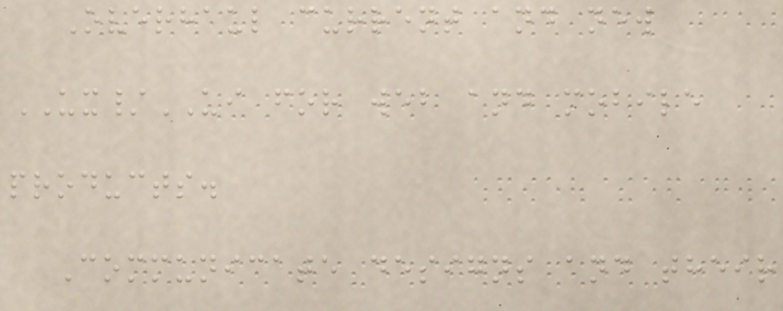Overhaul current and new
UX/UI for web and mobile
products.
Communicate designs and their
